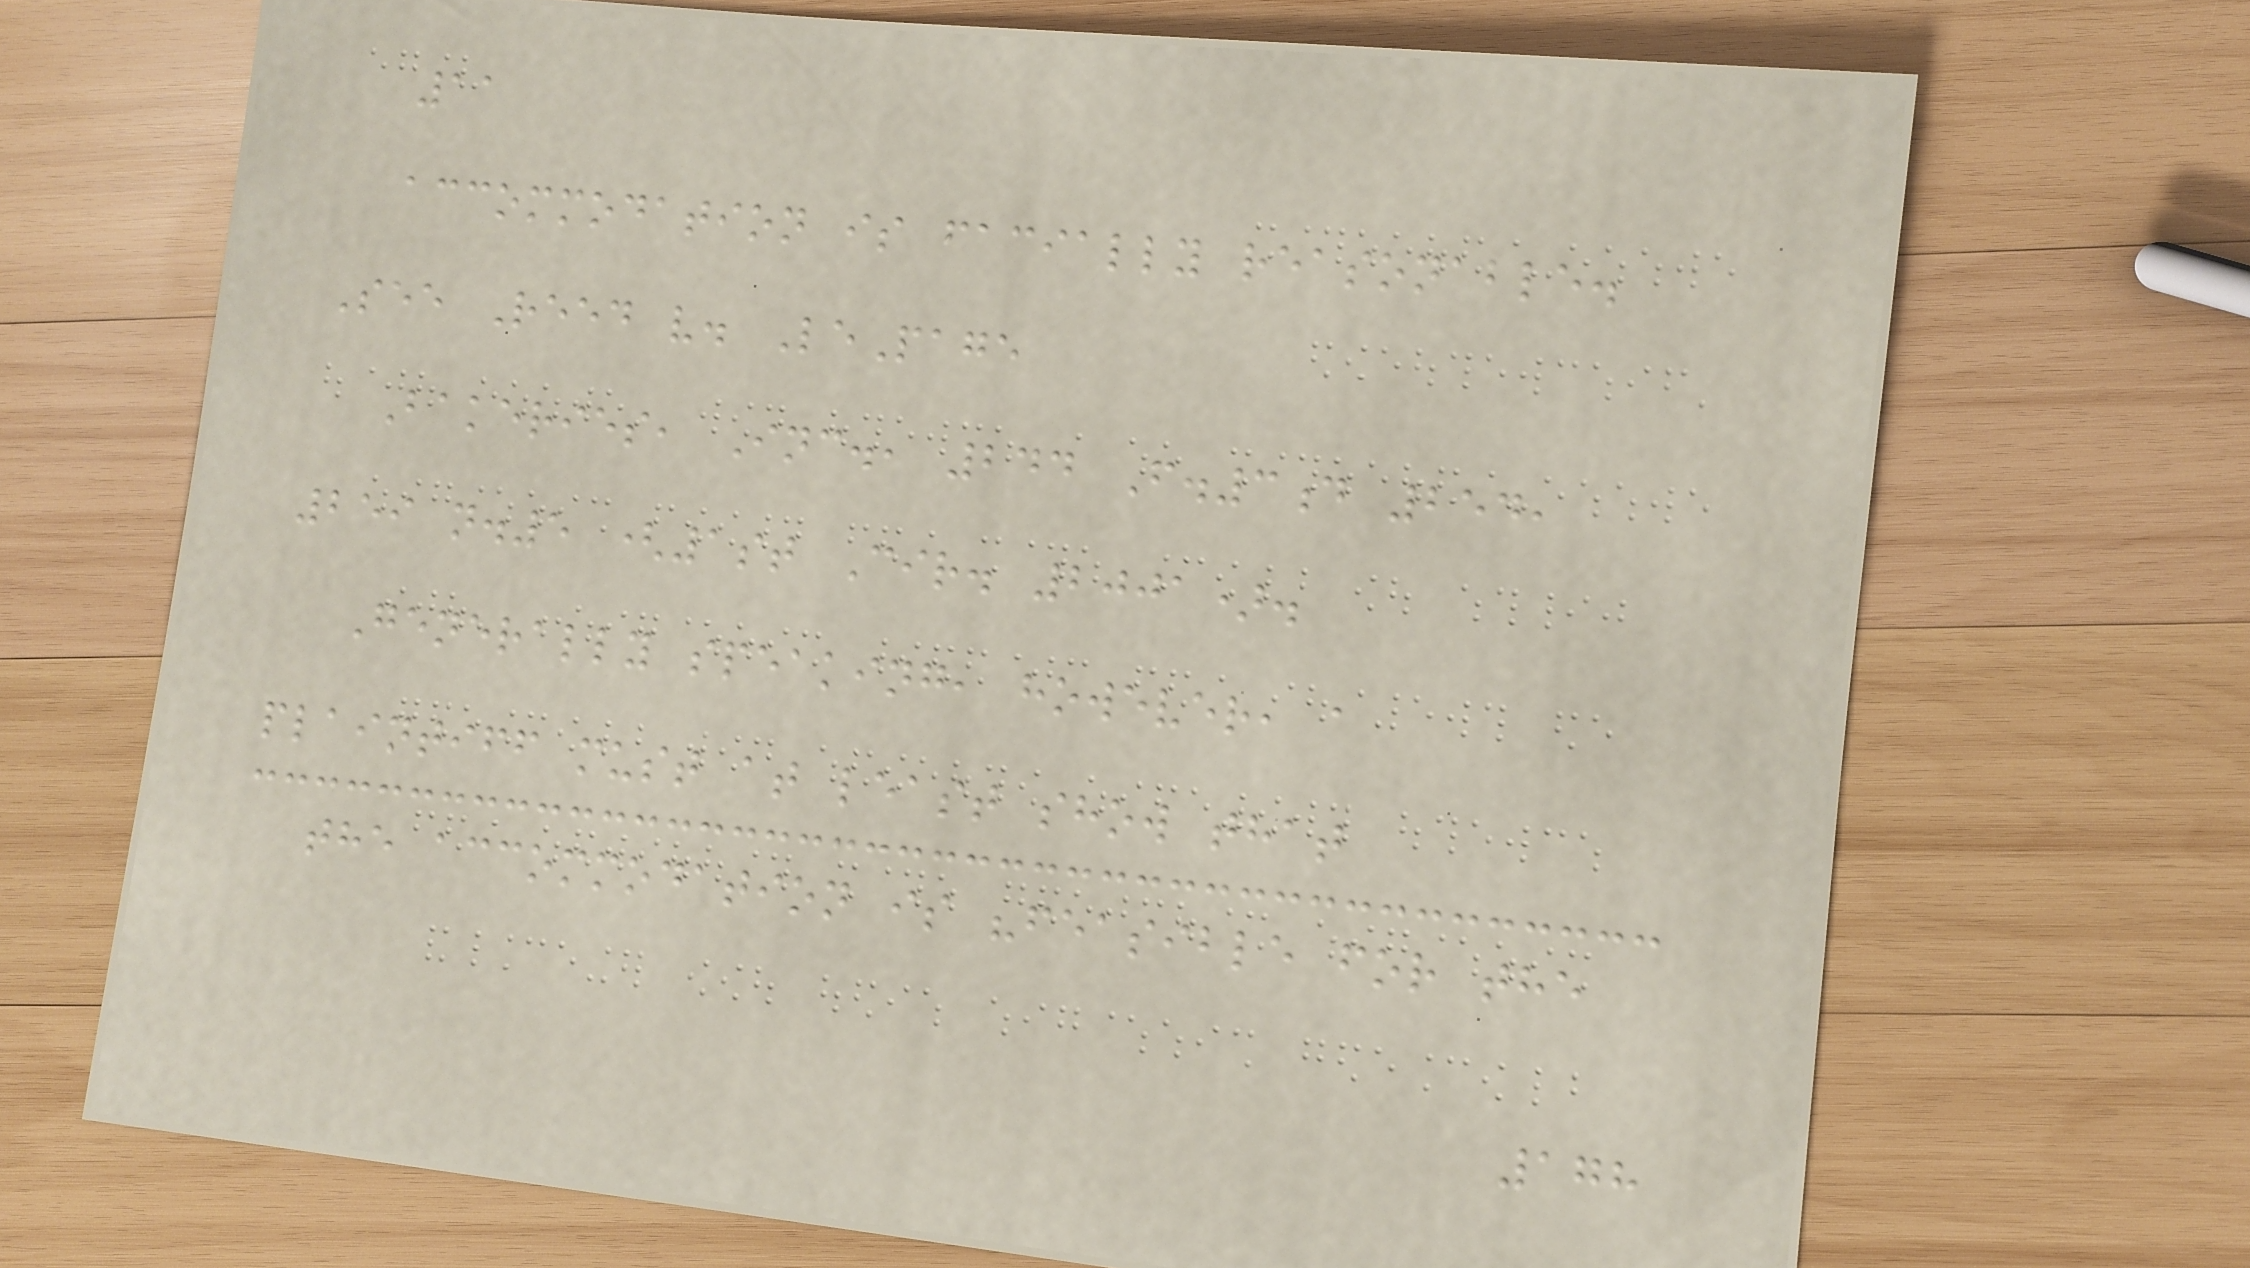11
accommodation is facially reasonable.
See Reed v. LePage
Bakeries, Inc., 244 F.3d 254,
259 n.5 (1st Cir. 2001).
Generally speaking, however, a
plaintiff must at least show that
the accommodation is "feasible for the
178
